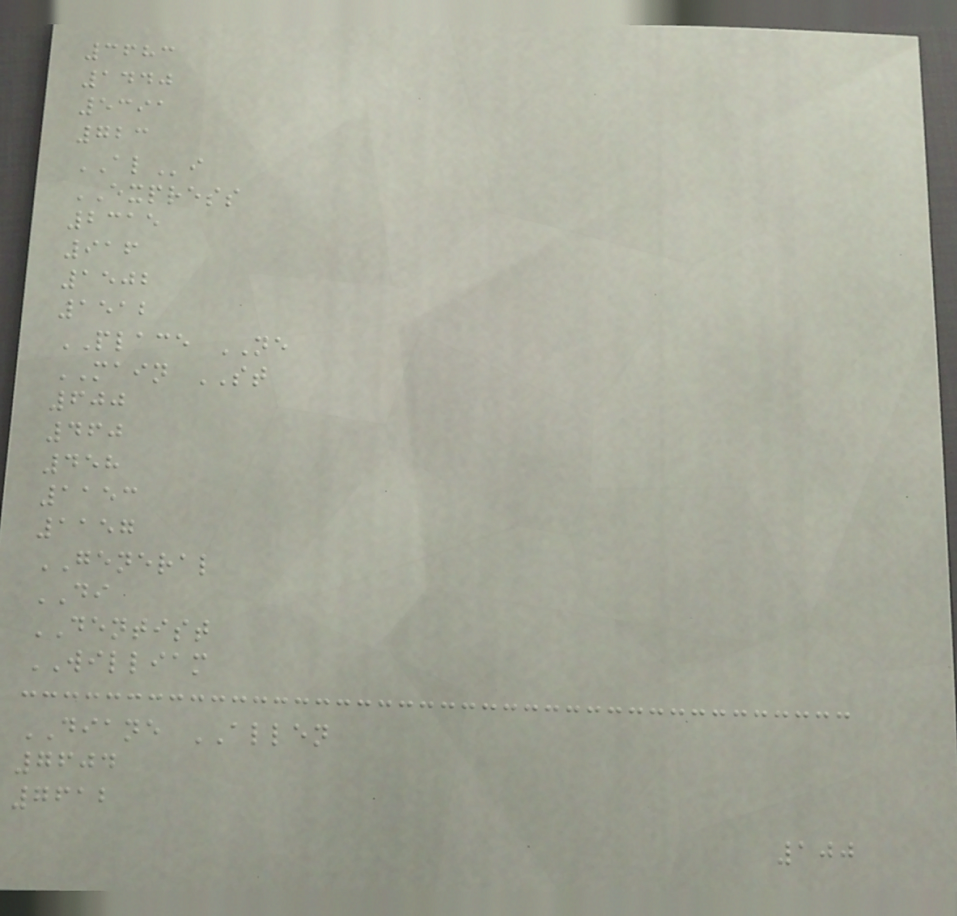3683
1440
5391
723
ALi
EXPRESS
2315
916
1502
1512
PLACE NE
MAIN ST
600
460
458
1153
1157
GENERAL
DI
DENTIST
WILLIAM
DIANE ALLEN
7604
7612
100
